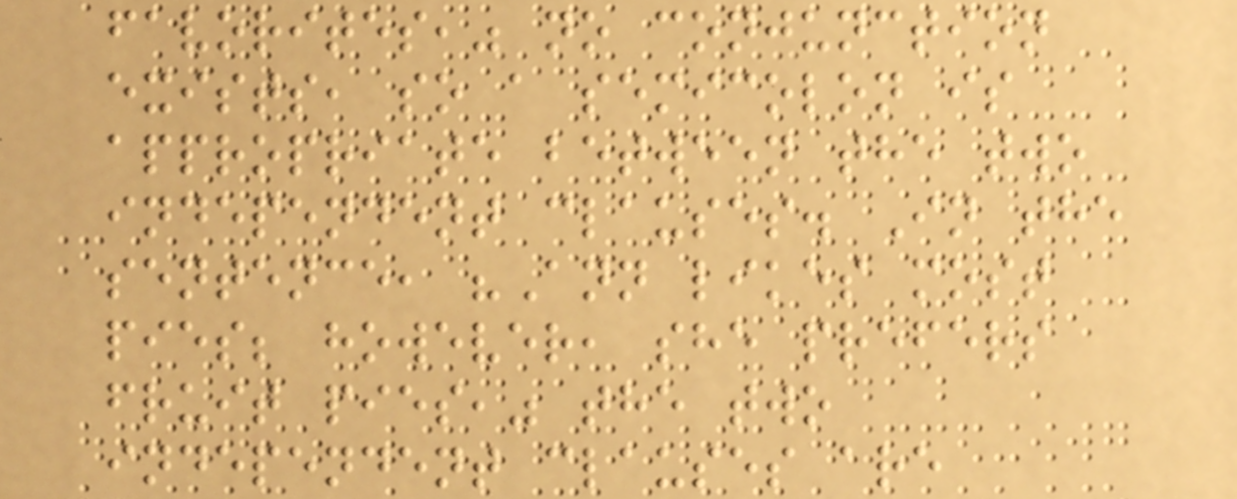favorites," no conjunction
exists, so a semicolon is
appropriate between the two
independent clauses. In the
sentence, "Ann likes most
pies; however, she prefers
fruit pies," the two
independent clauses are
